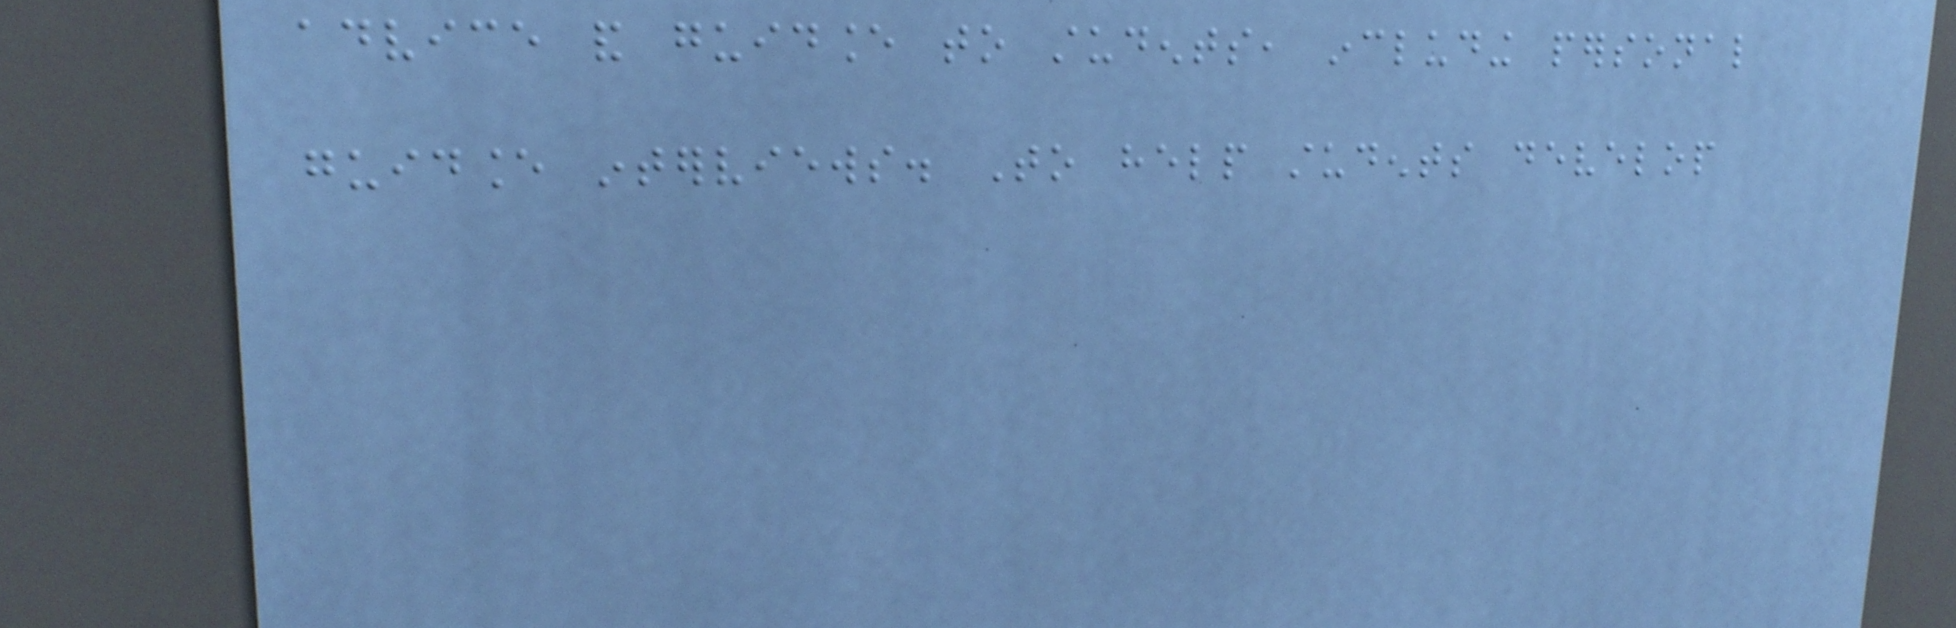advice and guidance to students, including personal
guidance interviews. To help students develop
